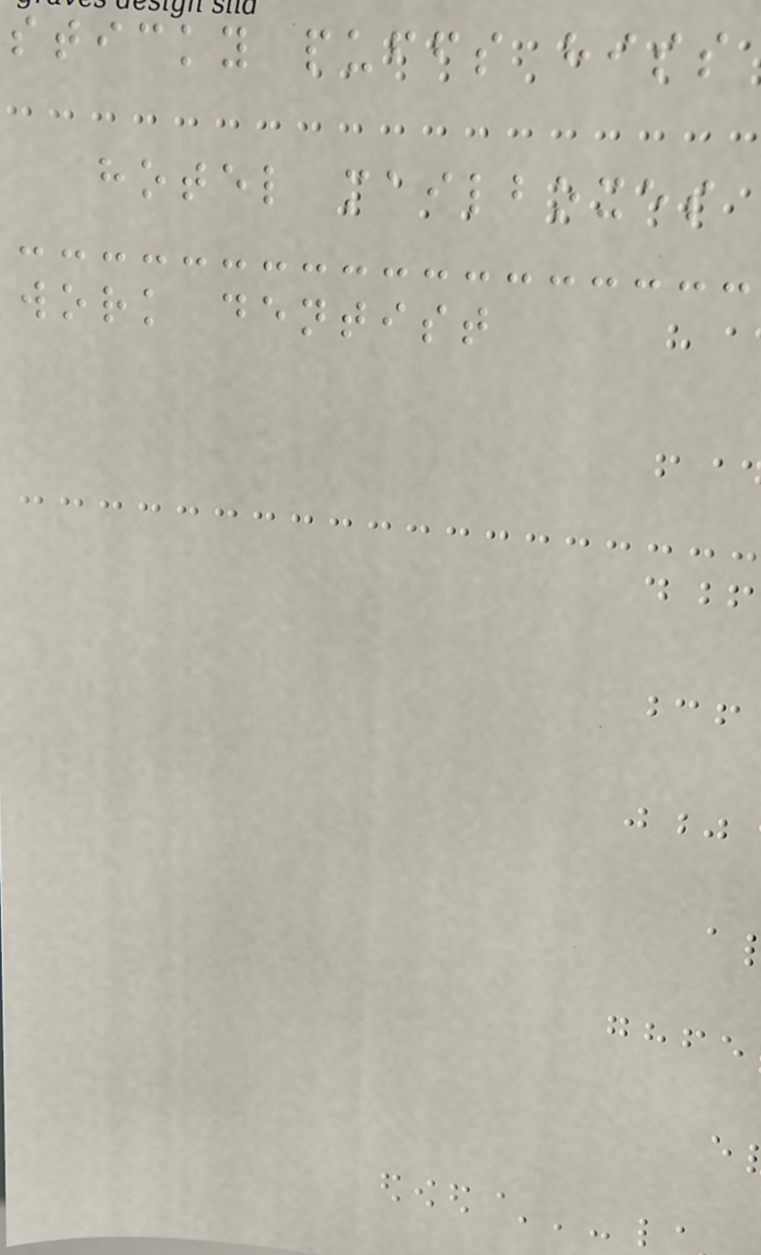sticky puffs hiss
hotel mailboxes
work dentist
